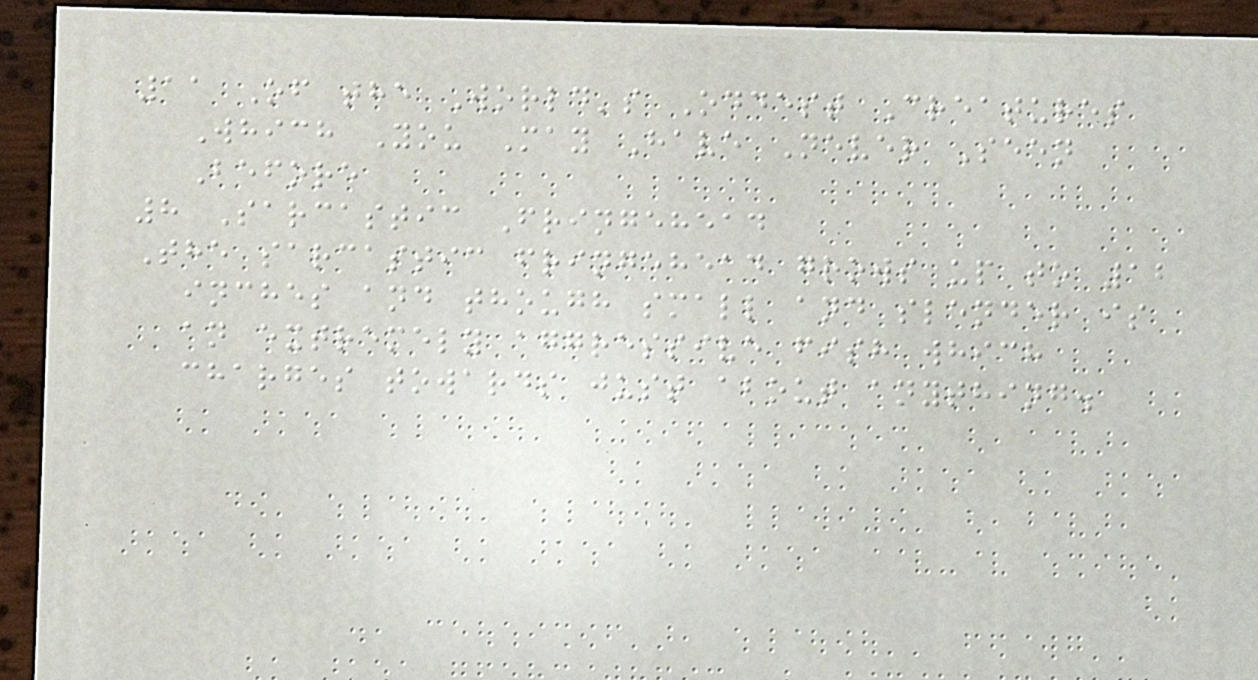11 Of the World's Oddest Creatures
Which You May Have Never Seen
Before
8 Sarcastic Fringehead
The sarcastic fringehead grows up to 12
inches and though small and slender is
an extremely aggressive fish which
charges towards just about anything.
